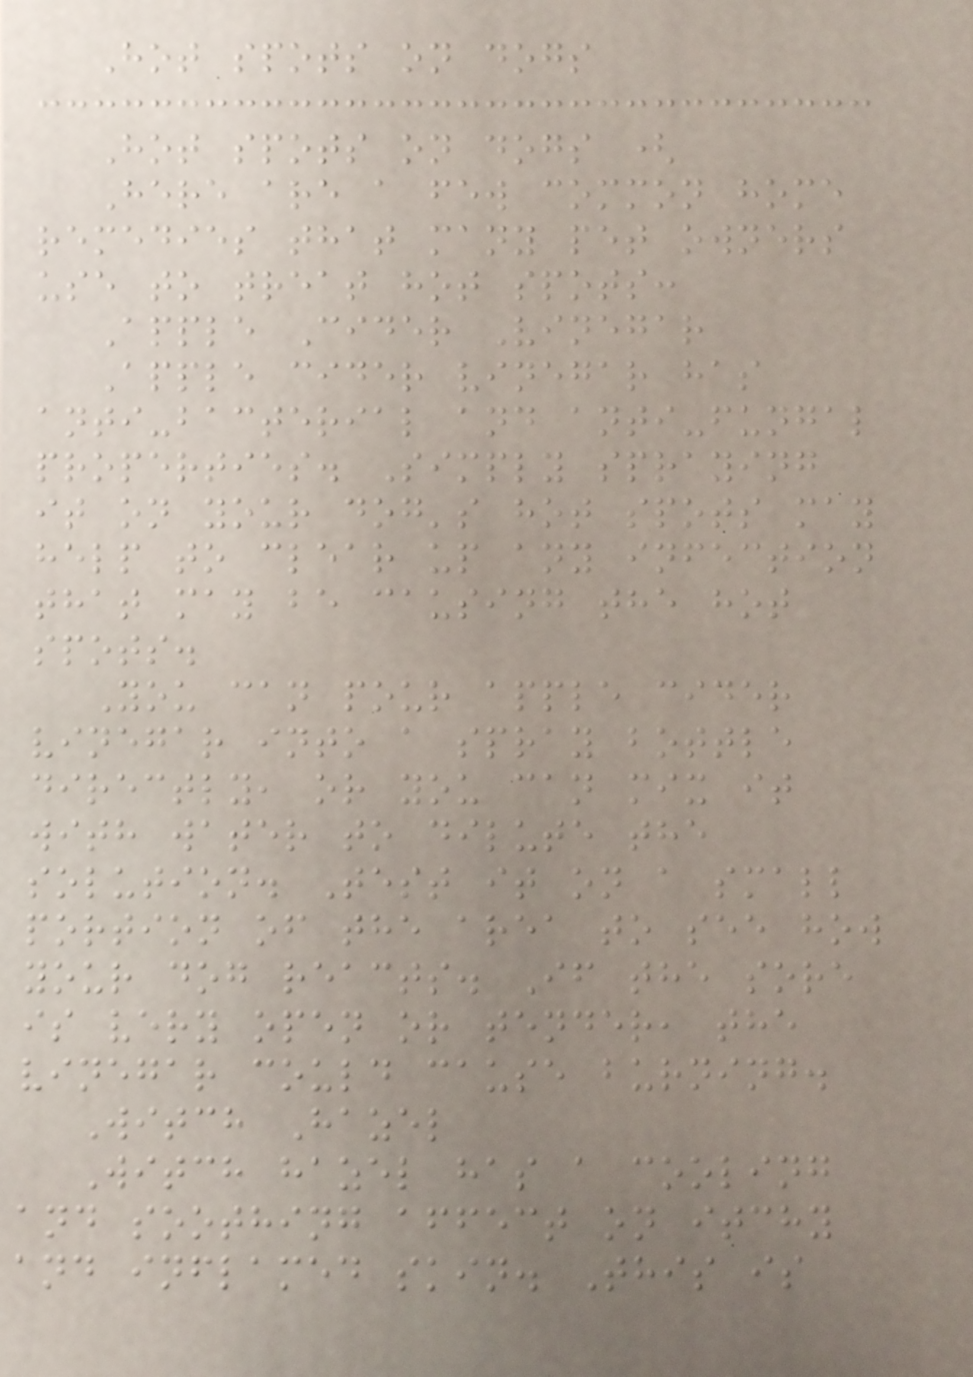Hot spots on dogs
Hot spots on dogs (
Here are a few common home
remedies that many pet owners
use to treat hot spots:
Apple Cider Vinegar
Apple cider vinegar has
anti-bacterial and anti-fungal
properties. Simply spraying
it on your dog's hot spots may
help to clear up any infection
that may be causing the hot
spots.
You can pour apple cider
vinegar into a spray bottle
directly, or you can mix it
with water to dilute the
solution. Test it on a small
portion of the area to see how
your dog reacts. If the sore
is very open or tender, the
vinegar could cause burning.
Witch Hazel
Witch hazel has a cooling
and soothing affect on itchy
and inflamed skin. This is
